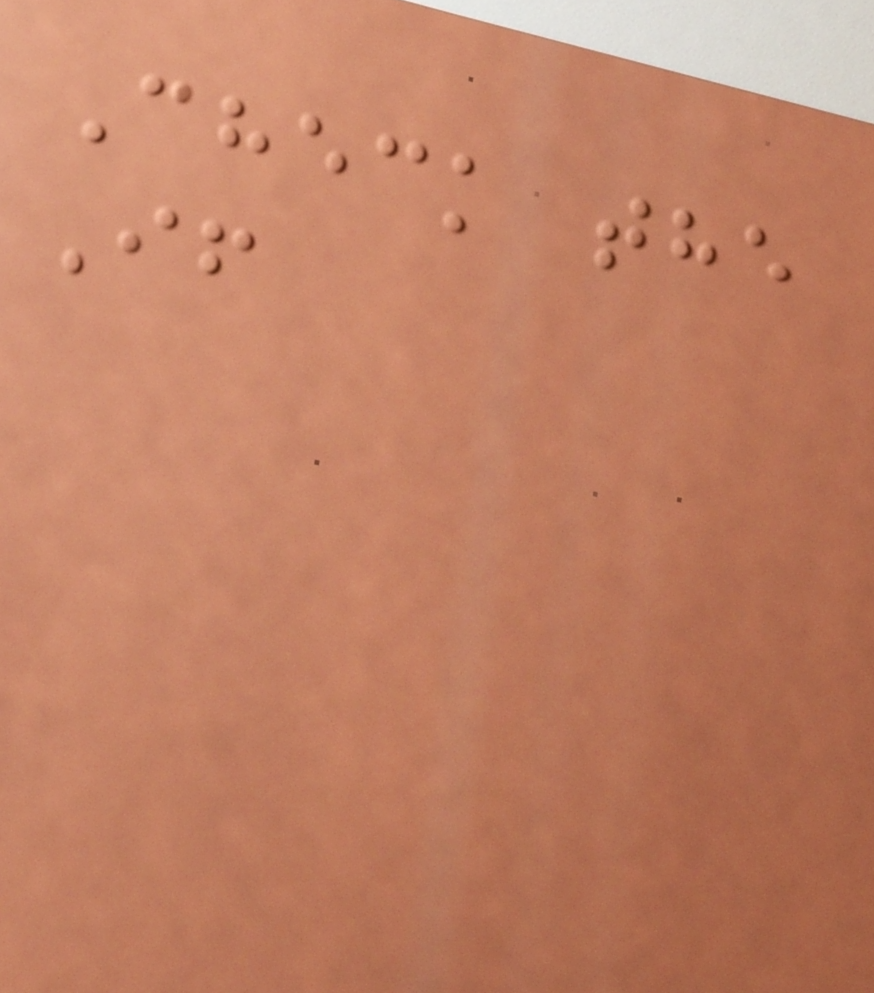Check the
If
